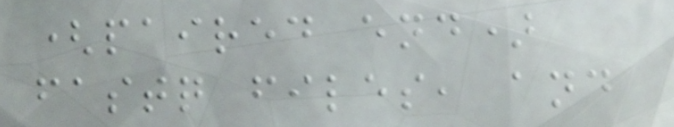(paired end)
fastq files, and
